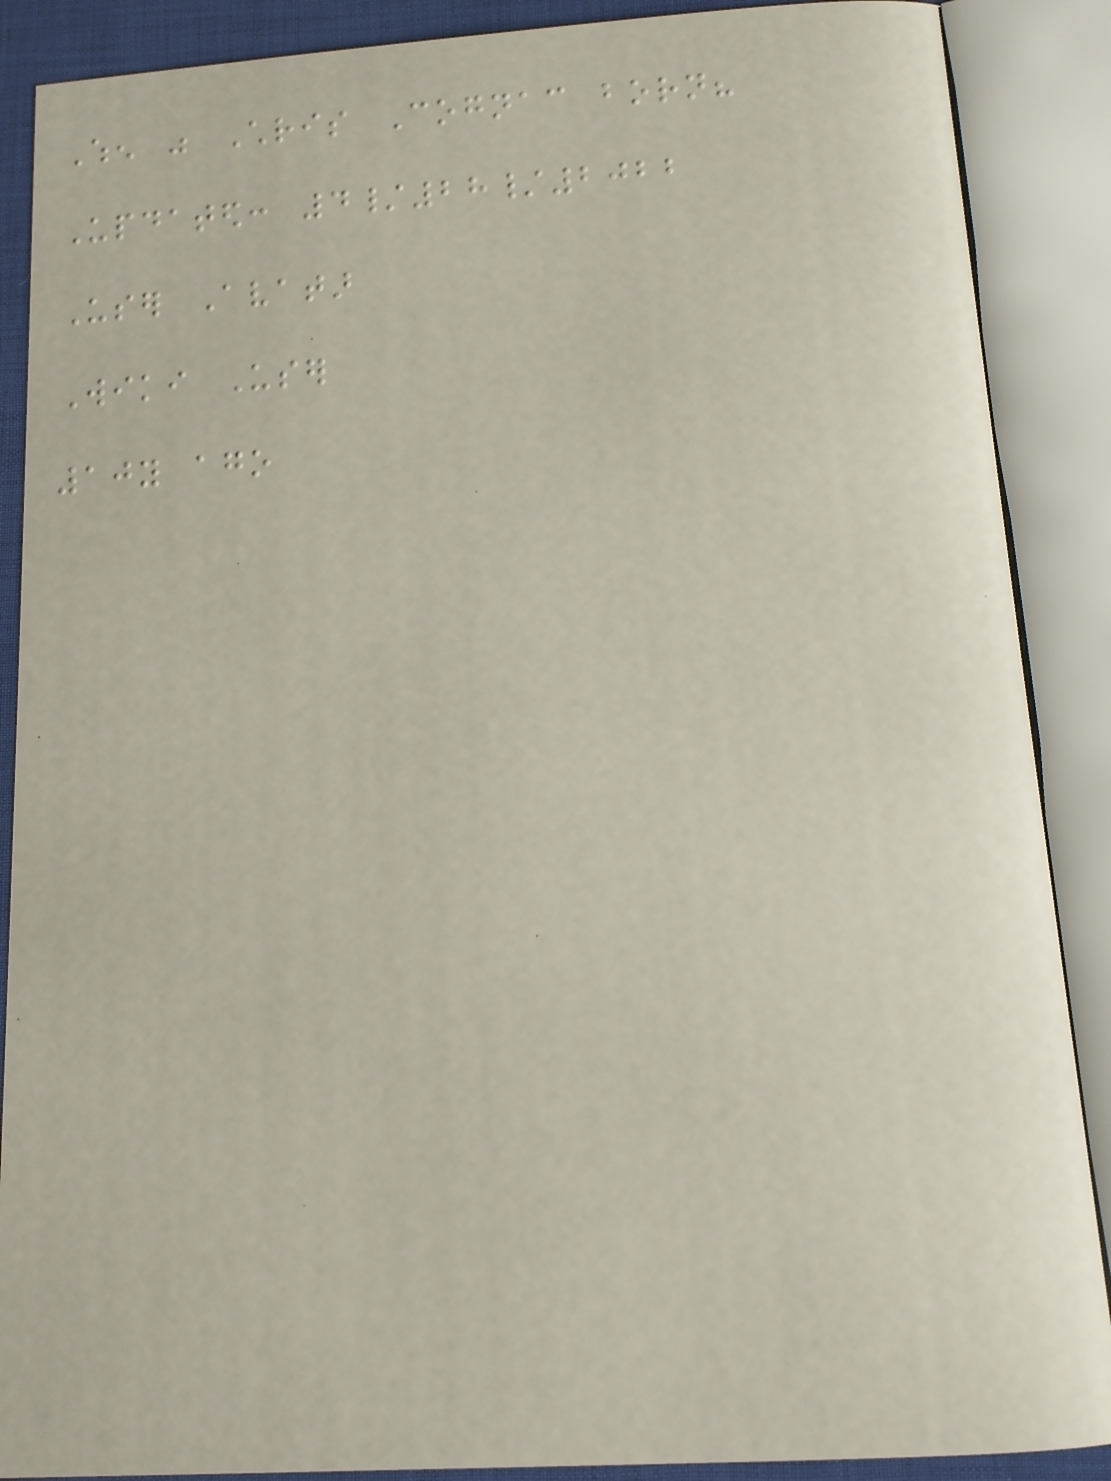When was Chris Cognac born?
Updated: 4/28/2022
User Avatar
Wiki User
10y ago
